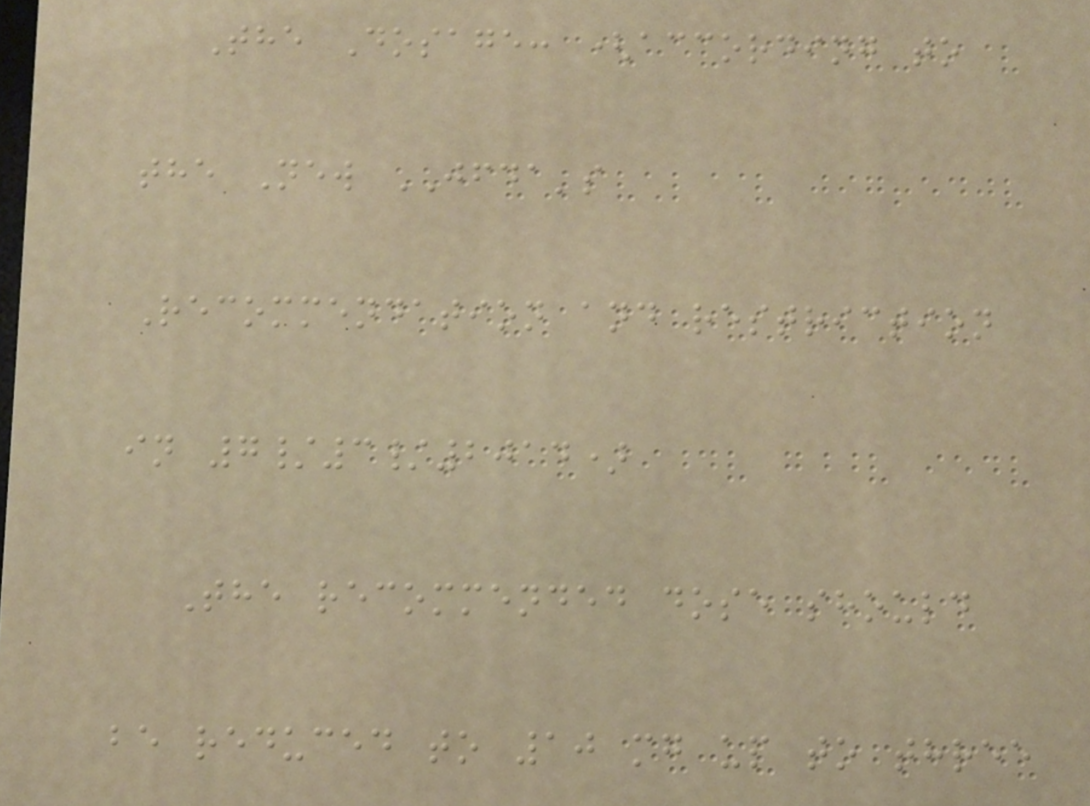The Dosage: (according to
the New JFDA's
Recommendation and restriction
in 7/3/2014)
The recommended dose should
be reduced to 10 mg up to three
